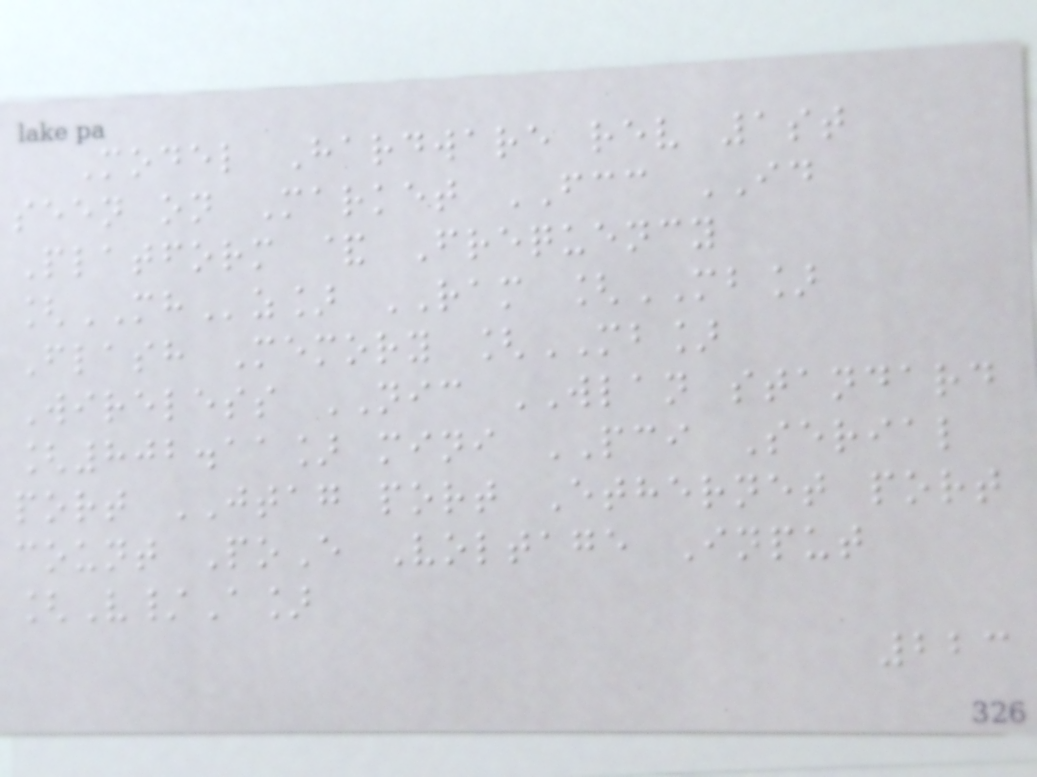Model Hardware rev 1st
seen on Market FCC ID
Platform & Frequency
[MHz] RAM [MB]
Flash Memory [MB]
Wireless NIC WLAN standard
[802.11] mini PCI Serial
port JTAG port Ethernet port
count PoE Voltage Input
[V/A]
223
